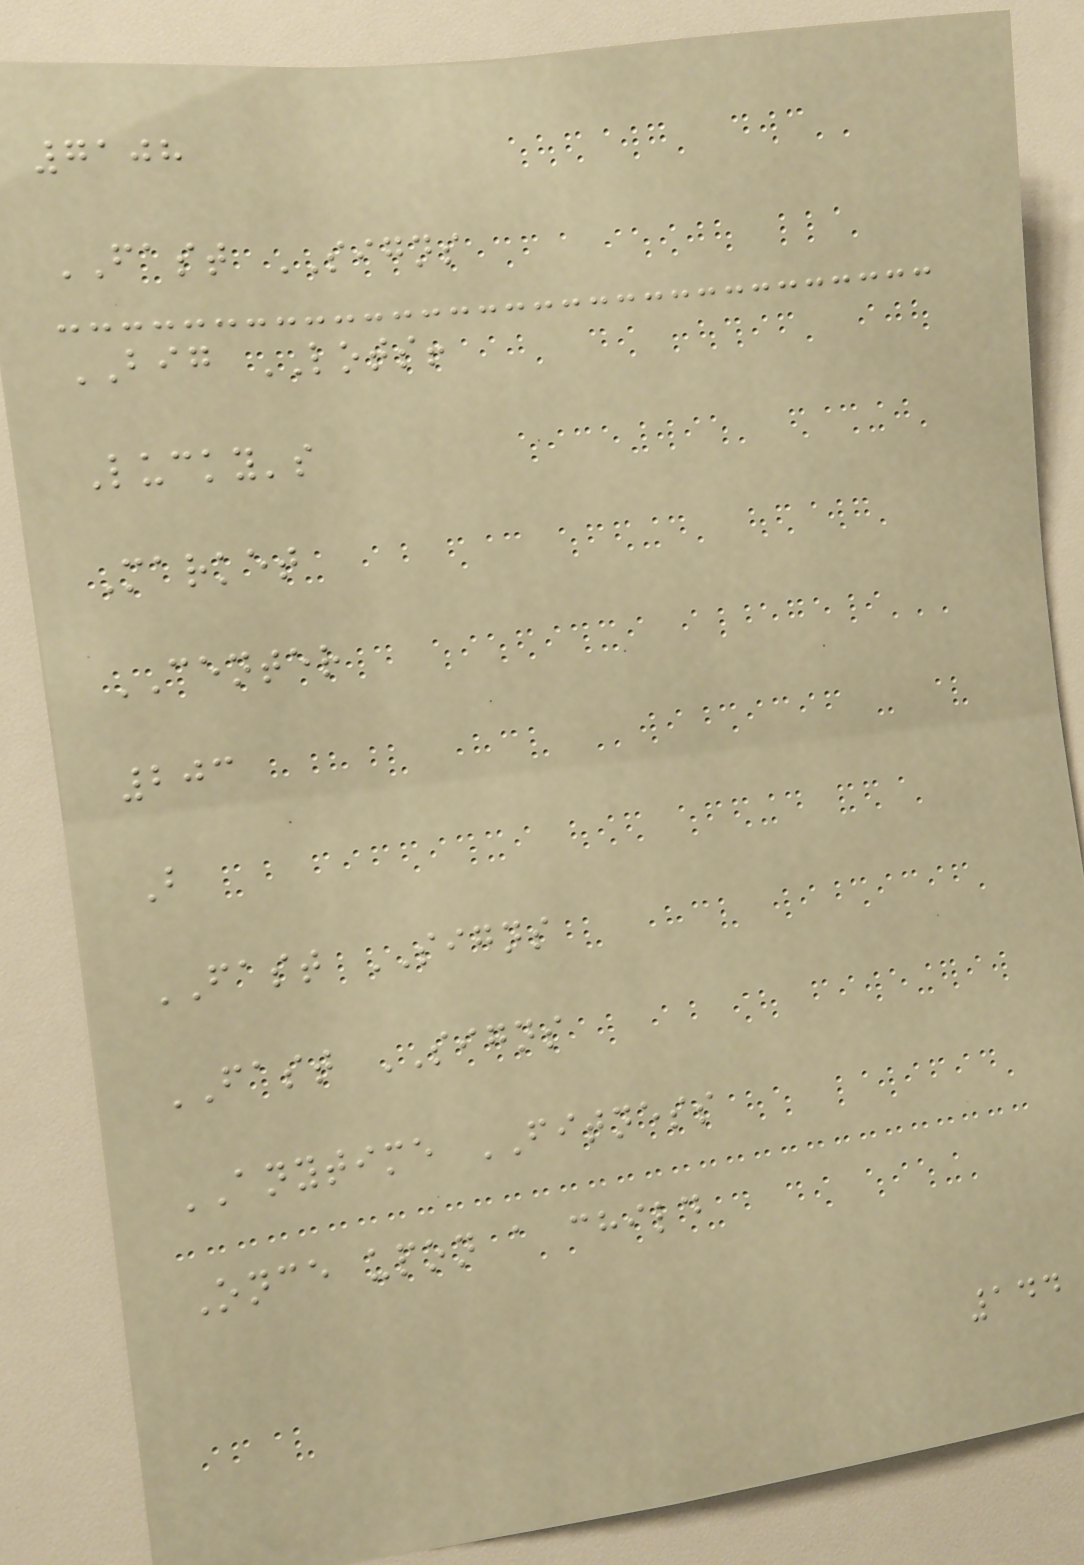7108
FAST SIGNS
BIG LOTS!
Lucky's
Market
CENTER
203
B
FAST SIGNS
FAST SIGNS
ANYTIME FITNESS
Once upon a child
144
